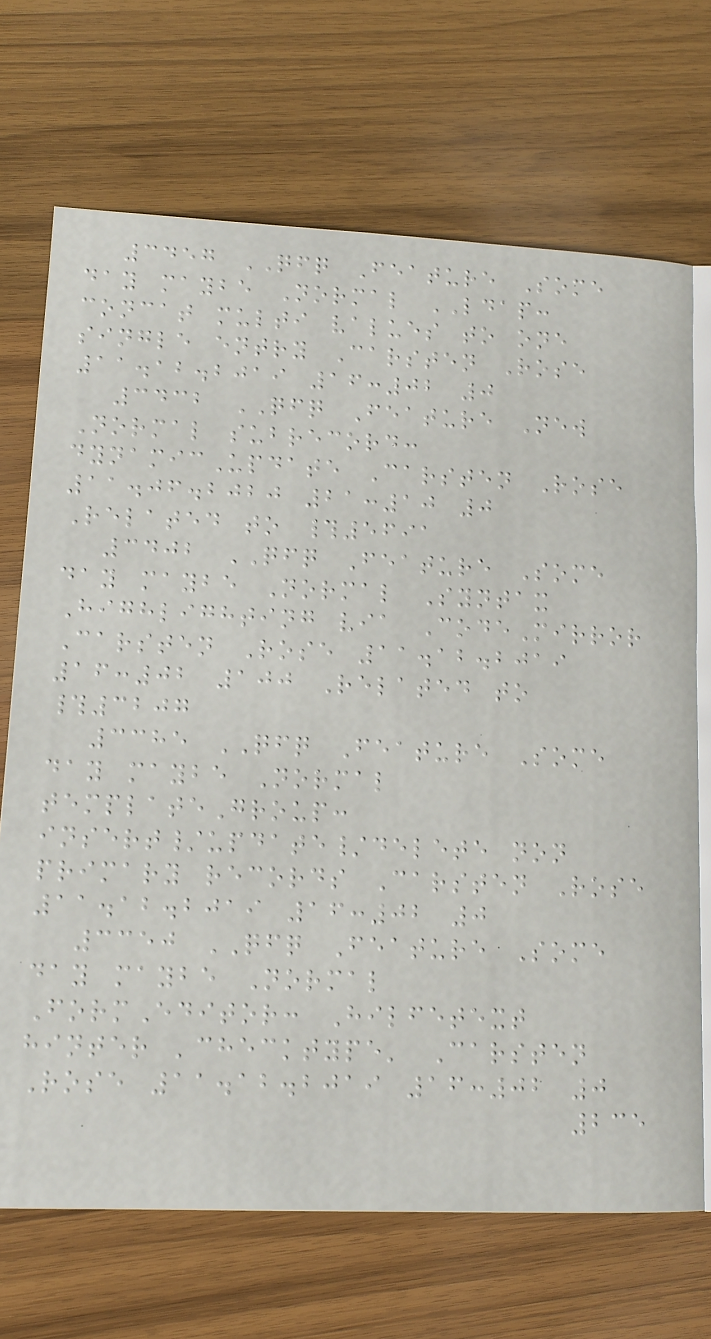3457 QFQ Feature Some
day maybe Normal LDAP:
concat multi values to one
single entry Carsten Rose
11.12.2019 16:02 0
3432 QFQ Feature New
Normal subrecord:
dynamicUpdate Carsten Rose
11.06.2020 21:10 0
Related to #5691
3402 QFQ Feature Some
day maybe Normal Syntax
Highlighting via CodeMirror
Carsten Rose 11.12.2019
16:02 100 Related to
#3207
3385 QFQ Feature Some
day maybe Normal
templateGroup:
insert/update/delete non
primary records Carsten Rose
11.12.2019 16:02 0
3350 QFQ Feature Some
day maybe Normal
FormEditor: Hilfetext
hinter 'checktype' Carsten
Rose 11.12.2019 16:02 0
235
